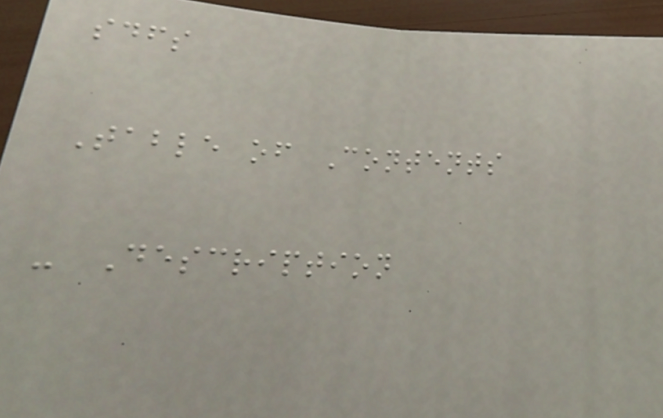sdfs
Table of Contents
- Description
